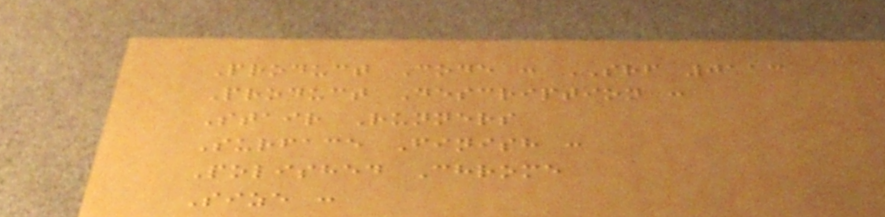Product Code : SRF 0113
Product Description :
Stair Runners
Surface Finish :
Polished Chrome
Size :
